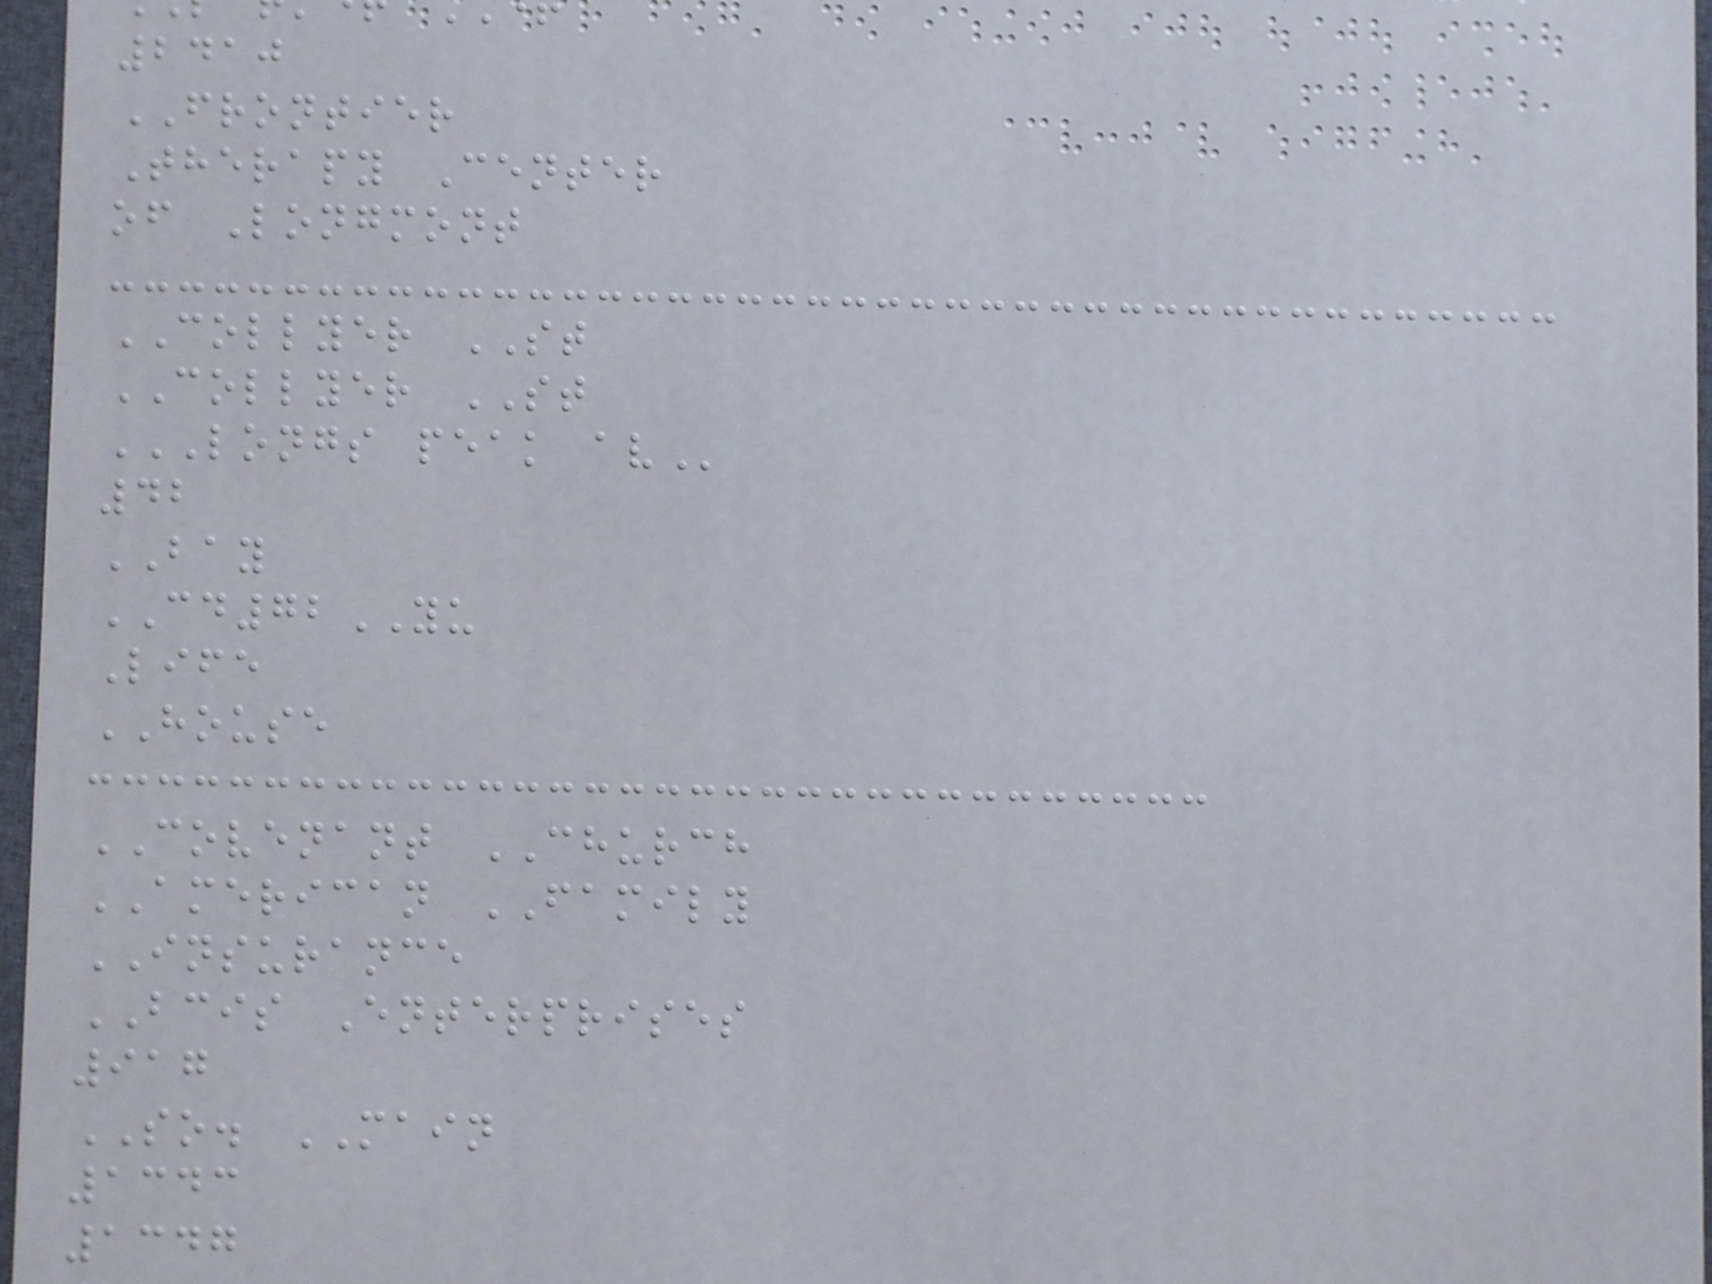2410
FRONTIER
Therapy Center
of Longmont
COLLYER ST
COLLYER ST
LONGS PEAK AV
42
BAY
CD72YU
Life
HOUSE
COVENANT CHURCH
AMERICAN FAMILY
INSURANCE
BCIS Enterprises
917
SO. MAIN
1343
1347
